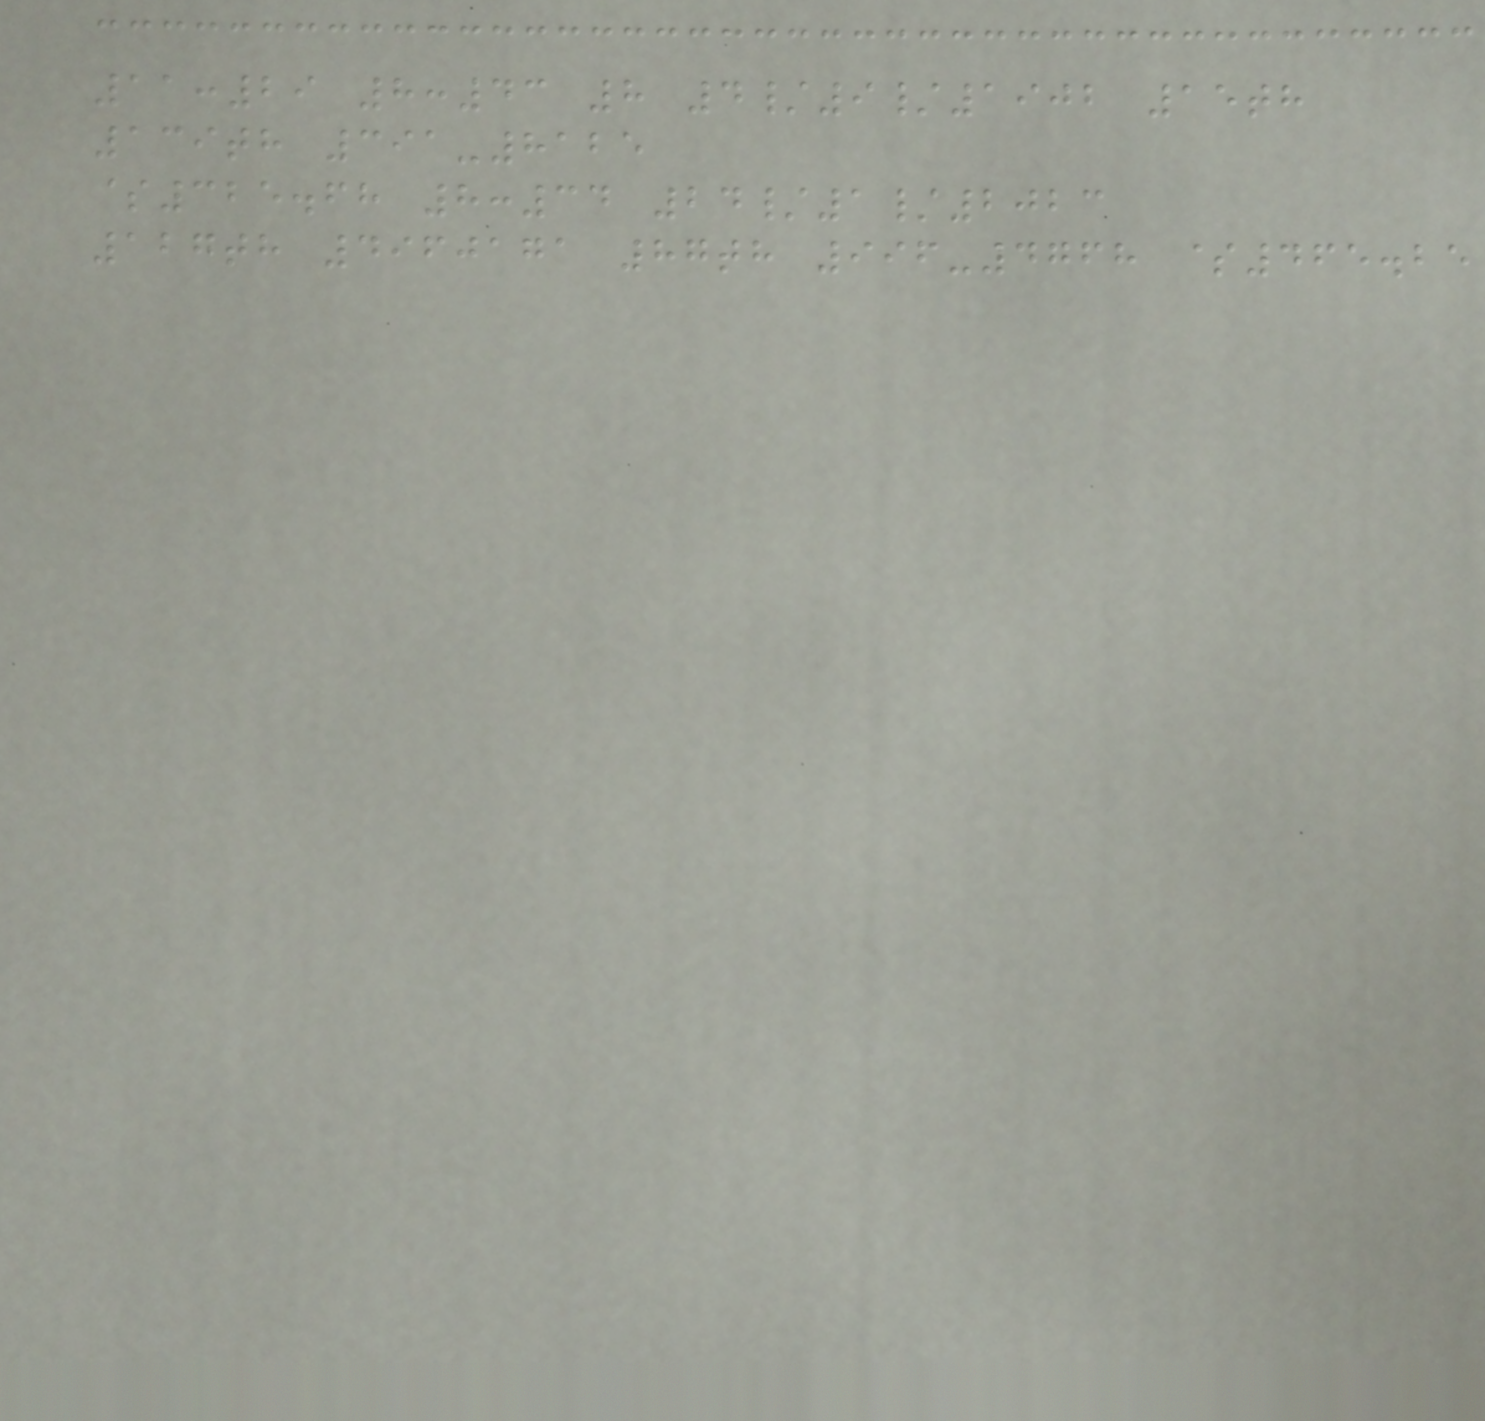11:29 8:43 8 4/9/1902 15th
139th 391-8125
$325.68 8:34 24/1/2023
127th 4960171 87th 996-4768 $465.25
